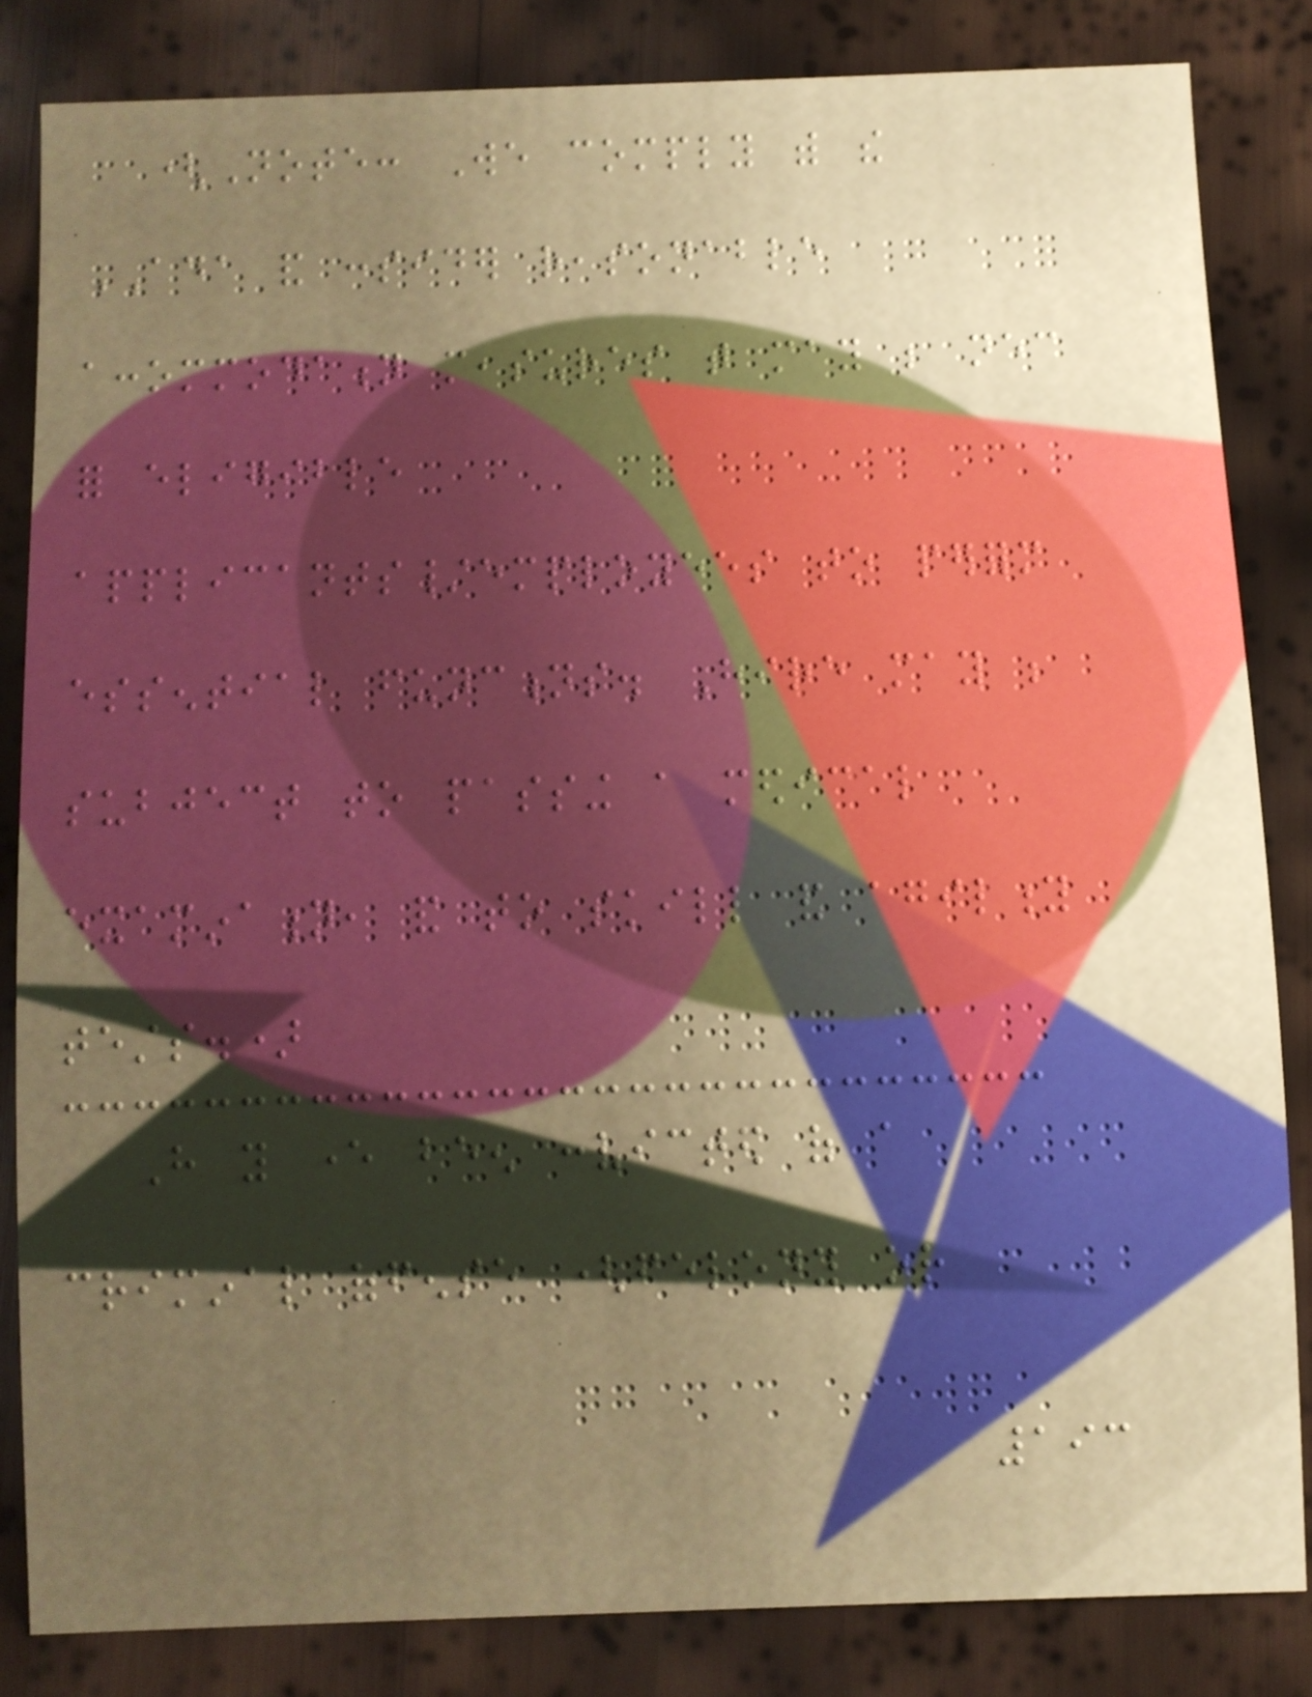(Note: We comply with the
ADA and consider reasonable
accommodation measures that may be necessary
for eligible
applicants/employees to perform
essential functions. Hire may be
subject to passing a medical
examination, and to skill and agility
tests.)
Have you ever been convicted of a
criminal offense (felony or
193
